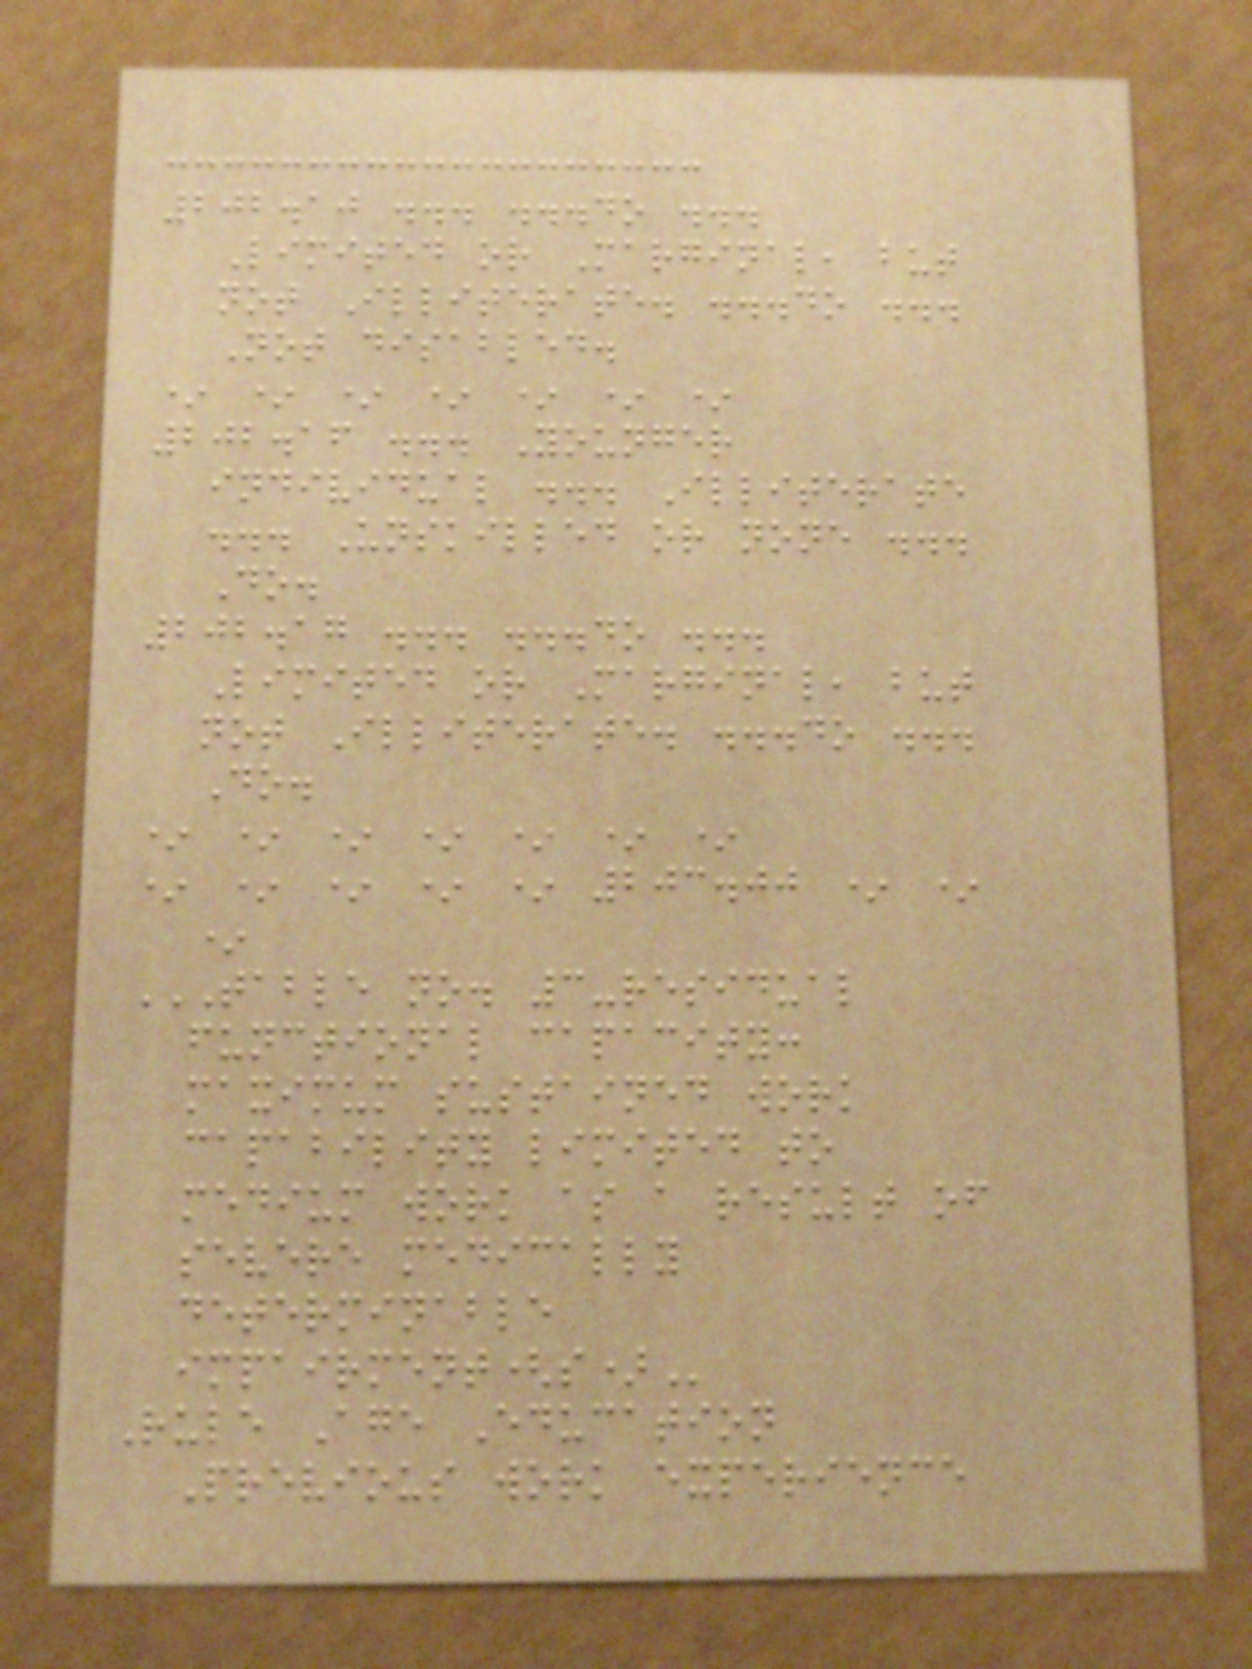202.10 ... ...do ...
Limited or Marginal, but
not Illiterate. ...do ...
Not disabled.
* * * * * * *
202.16 ... Younger
individual ... Illiterate
... Unskilled or none ...
Do.
202.17 ... ...do ...
Limited or Marginal, but
not Illiterate. ...do ...
Do.
* * * * * * *
* * * * * 203.00 * *
*
TABLE NO. 3-RESIDUAL
FUNCTIONAL CAPACITY:
MAXIMUM SUSTAINED WORK
CAPABILITY LIMITED TO
MEDIUM WORK AS A RESULT OF
SEVERE MEDICALLY
DETERMINABLE
IMPAIRMENT(S)
Rule Age Education
Previous work experience
